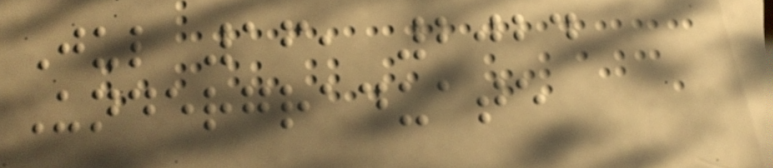Jul 16, 2024
Undergraduate
